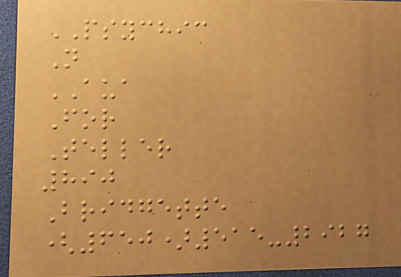PSYCHIC
N
AUA
For
Teller
890
Bridgette
(650)515-2927
